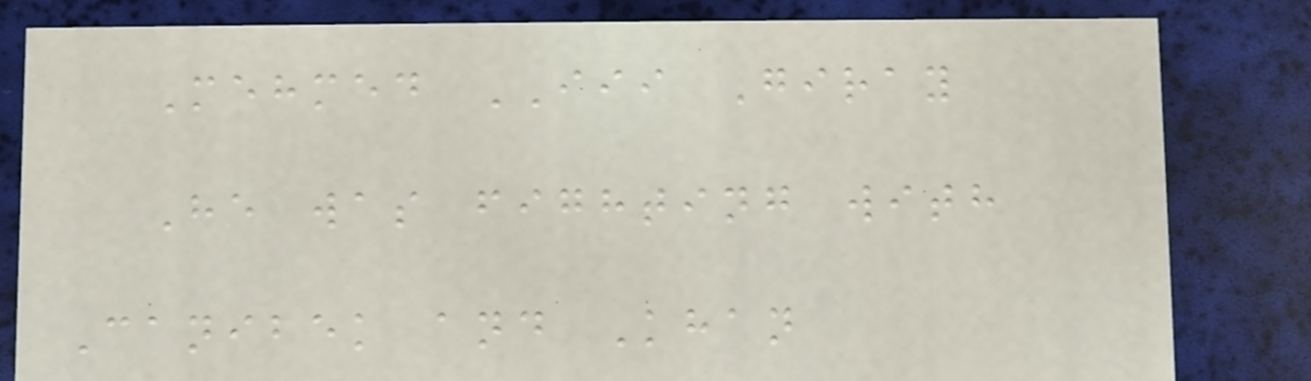Mehmed III Giray
He was fighting with
Canibek and Khan
